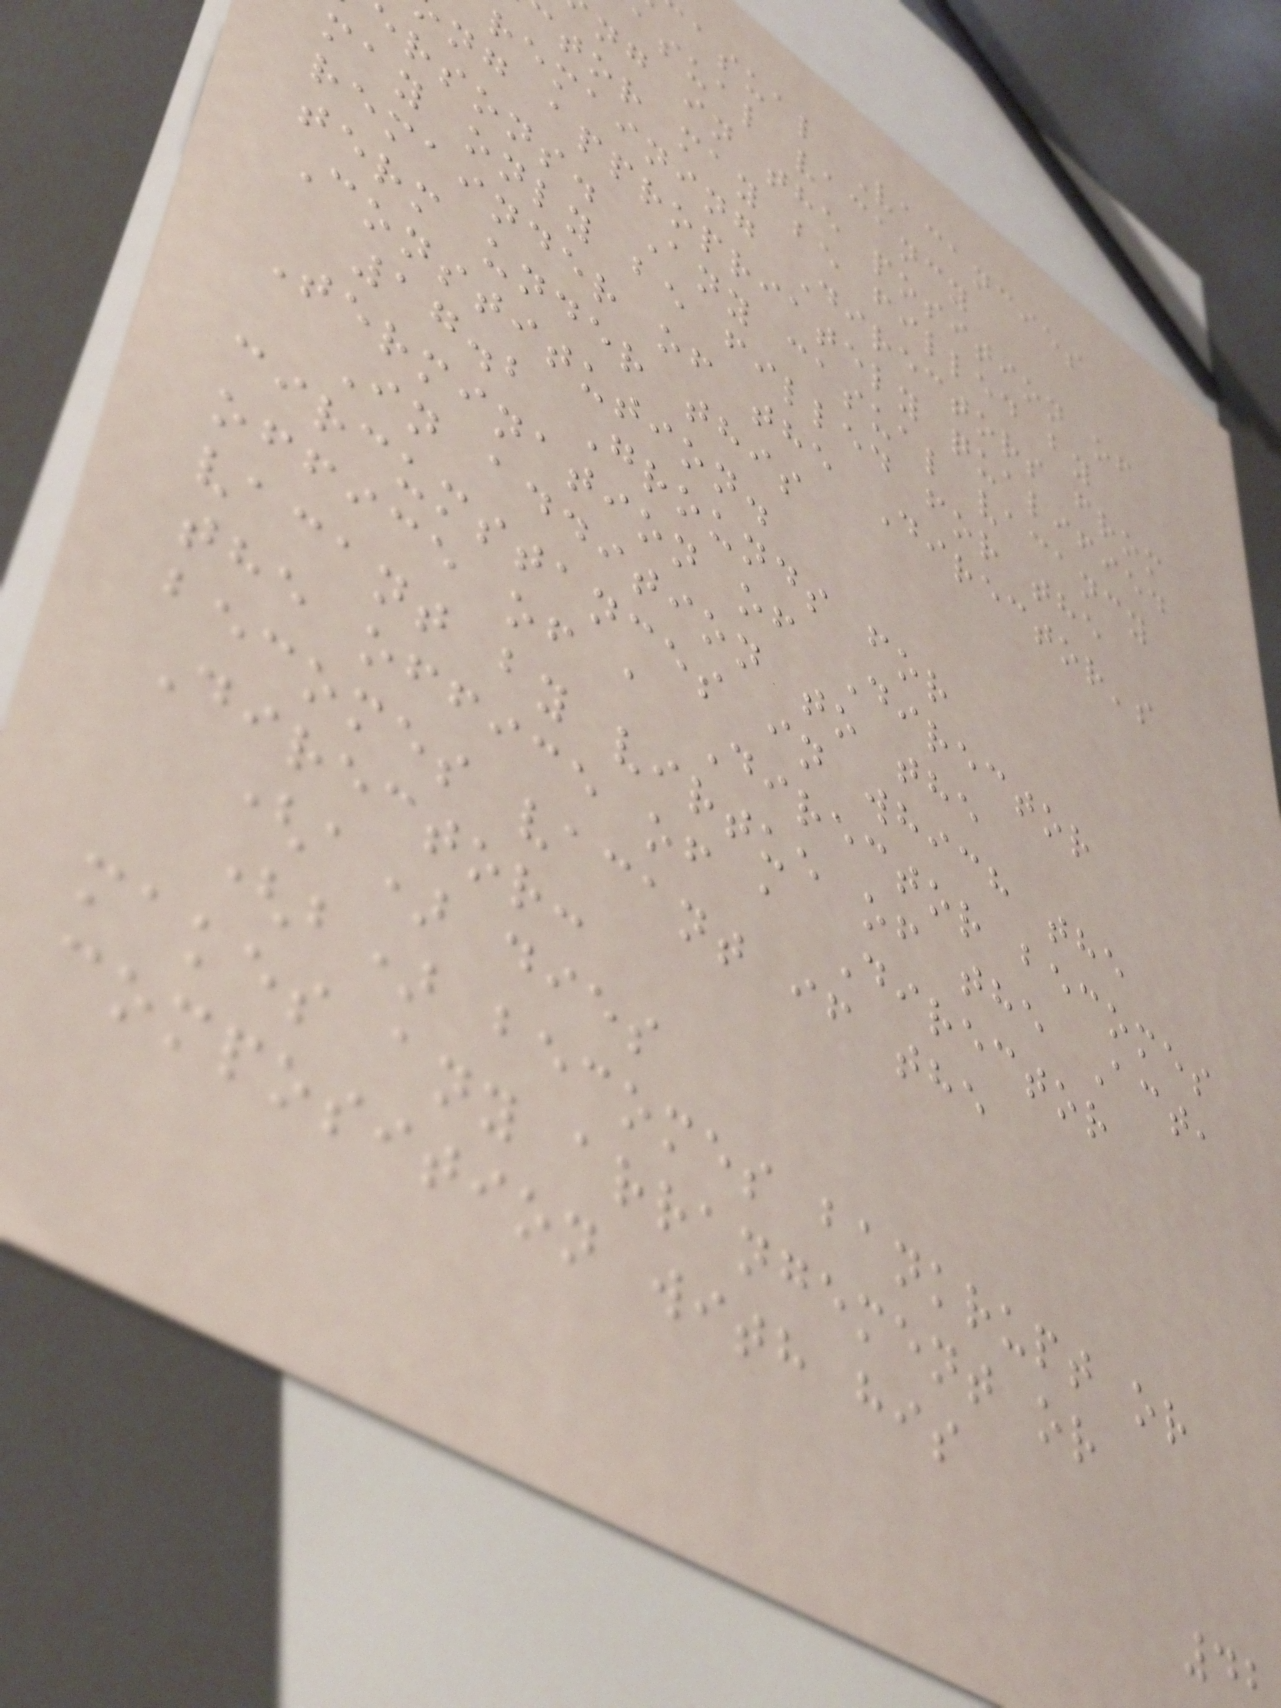asual Vacancies
asual vacancy
ng in the position of
tor may be filled by
remaining Directors from
ng appropriately qualified
rsons. Any casual vacancy
may only be filled for the
remainder of the Director's
term under this
Constitution.
17.2 Grounds for
Termination of Director
In addition to the
circumstances in which the
office of a Director becomes
vacant by virtue of the Act,
the office of a Director
becomes vacant if the
Director:
(a) dies
(b) becomes bankrupt or
makes any arrangement or
composition with his
